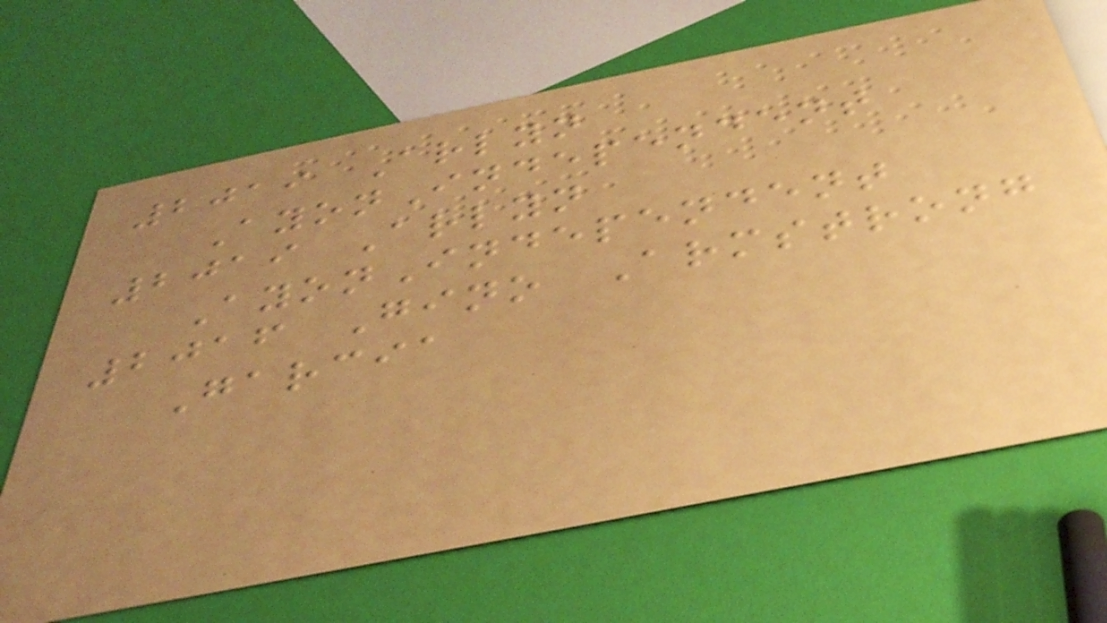2019 Arlyn
AyonIndependent
2019 Arlyn
AyonIndependent
2016 Gino Armstrong
Garcia
